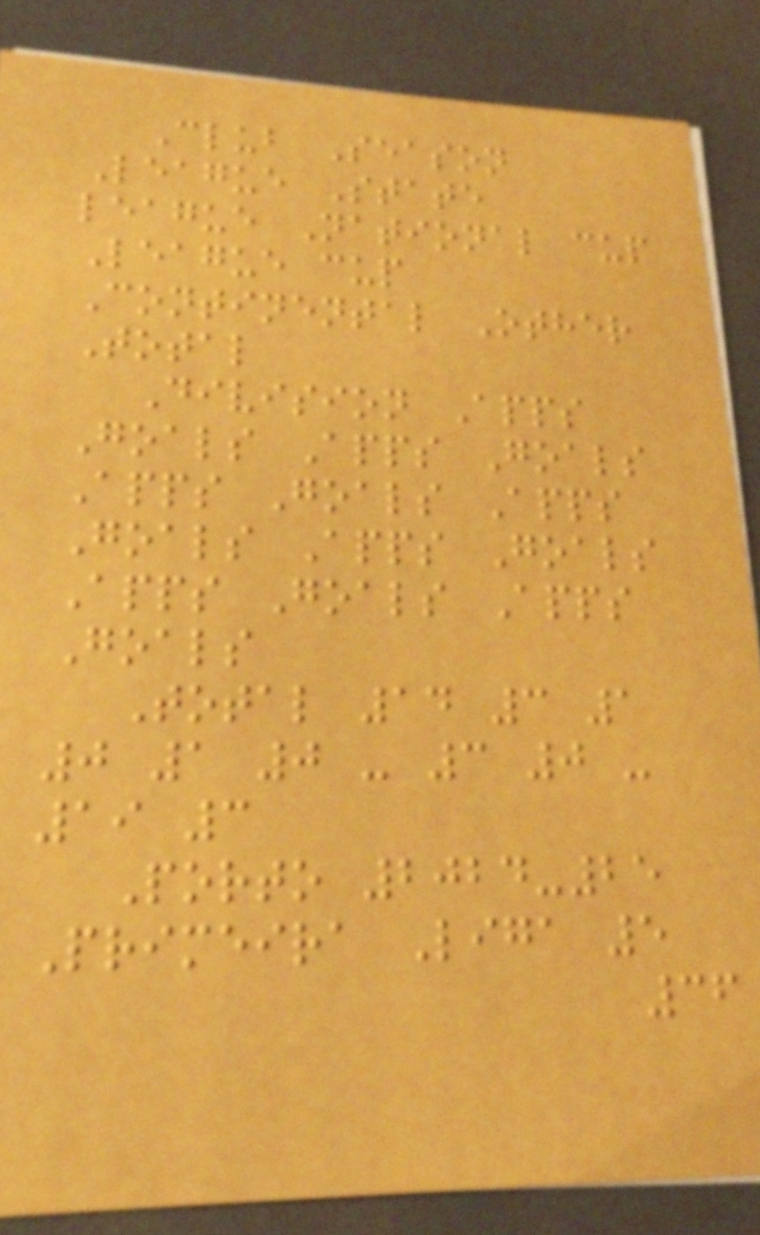Club Season
League State
league National cup
League cup
Continental Other
Total
Division Apps
Goals Apps Goals
Apps Goals Apps
Goals Apps Goals
Apps Goals Apps
Goals
Total 14 3 1
0 1 0 - 3 0 -
19 3
Porto 2024-25
Primeira Liga 5
36
